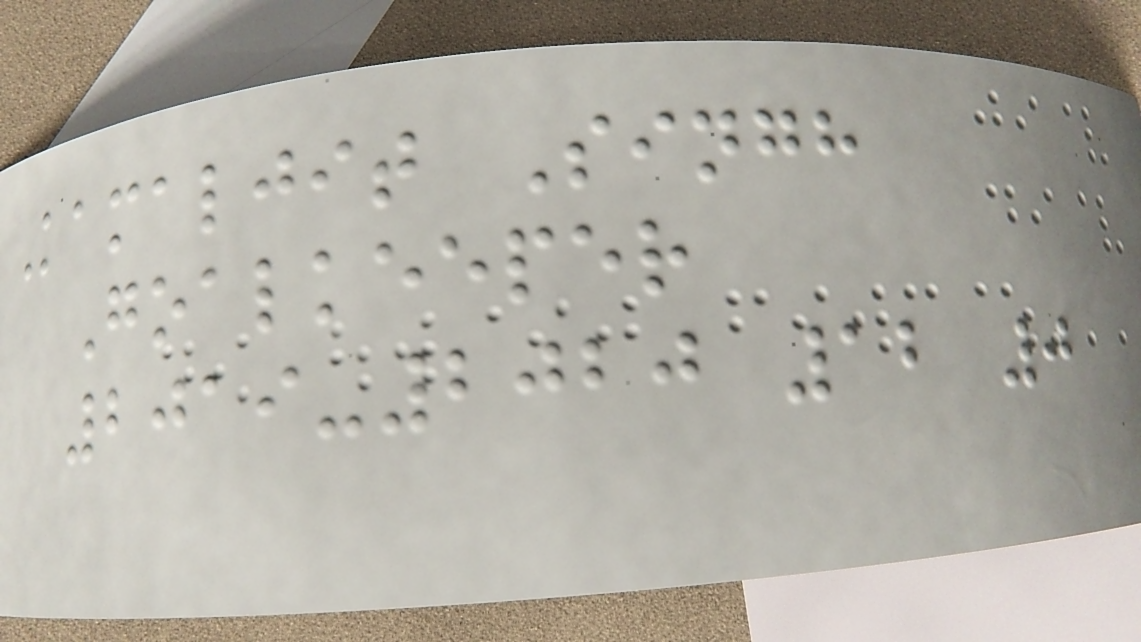Kamaljit Singh
Goalkeeper
2019-2020 12 0
